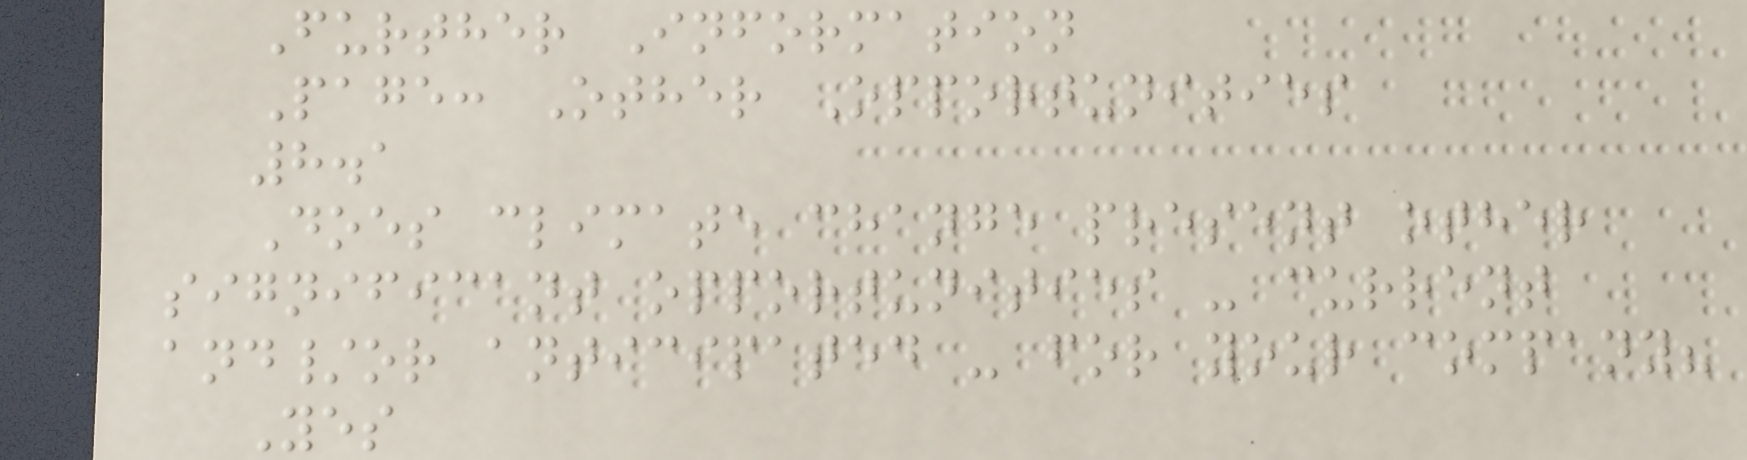Further Information
Page: Other Opportunities
8.1
Does climate change present other
significant opportunities - current
and/or anticipated - for your company?
Yes
